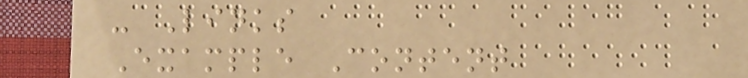- Links
Example Content
